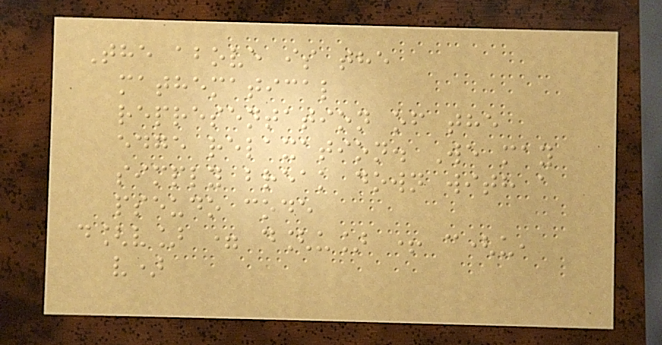The above is the
mathematical
representation of the
edge relaxation. We may
simply break down with a
pseudo code
d[v] = d[u] + c(u,
v)
